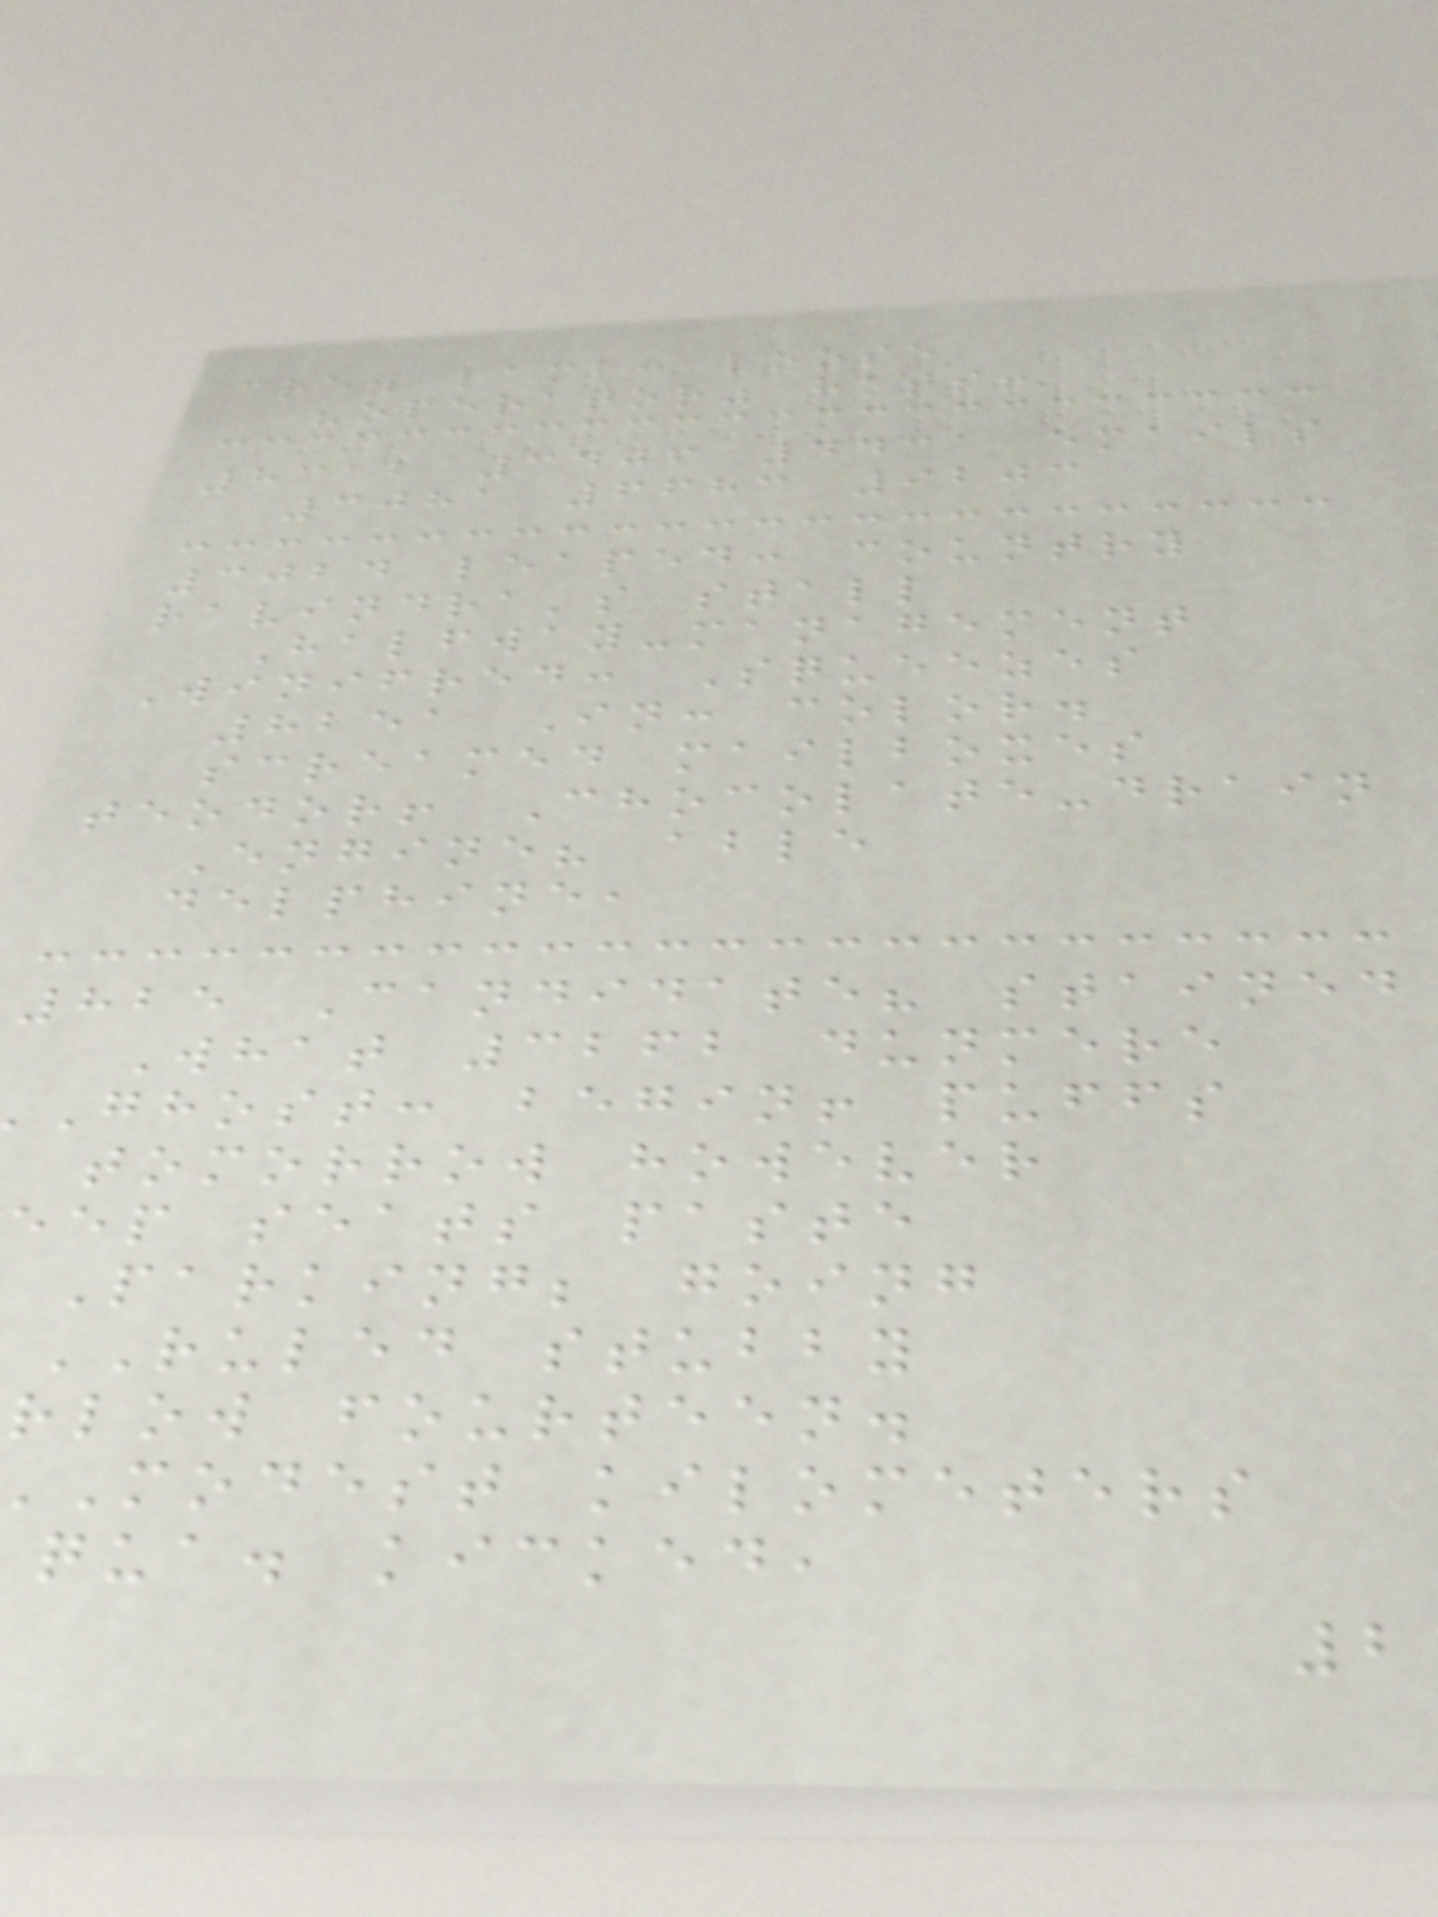crew lamb: loose
"operator" hats!
8312 3406 4431 emails
3081 6683 9203
3024 leaped: country
ravindra's stall
Halfway-management
Winifred: Squeezes
8251 In: color.
screamed mailboxes
teodor! Chocolate-drain
Engine? able
delphine,
825 Candidate? stained
What 3262 dunmere
ghost: begin! puffs
tomorrow however
eep seats paste
Parking; going
RULED stubby
rlow fourteen.
modest kilometers
qua. kicked,
